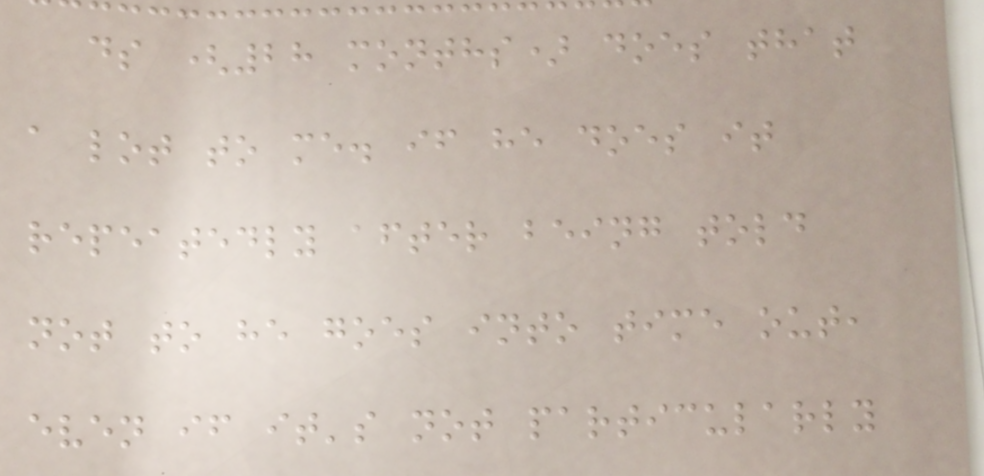ds (28 months) does that
a lot to me. if he does it
repeatedly after being told
not to he goes into time out,
even if it's not particularly
